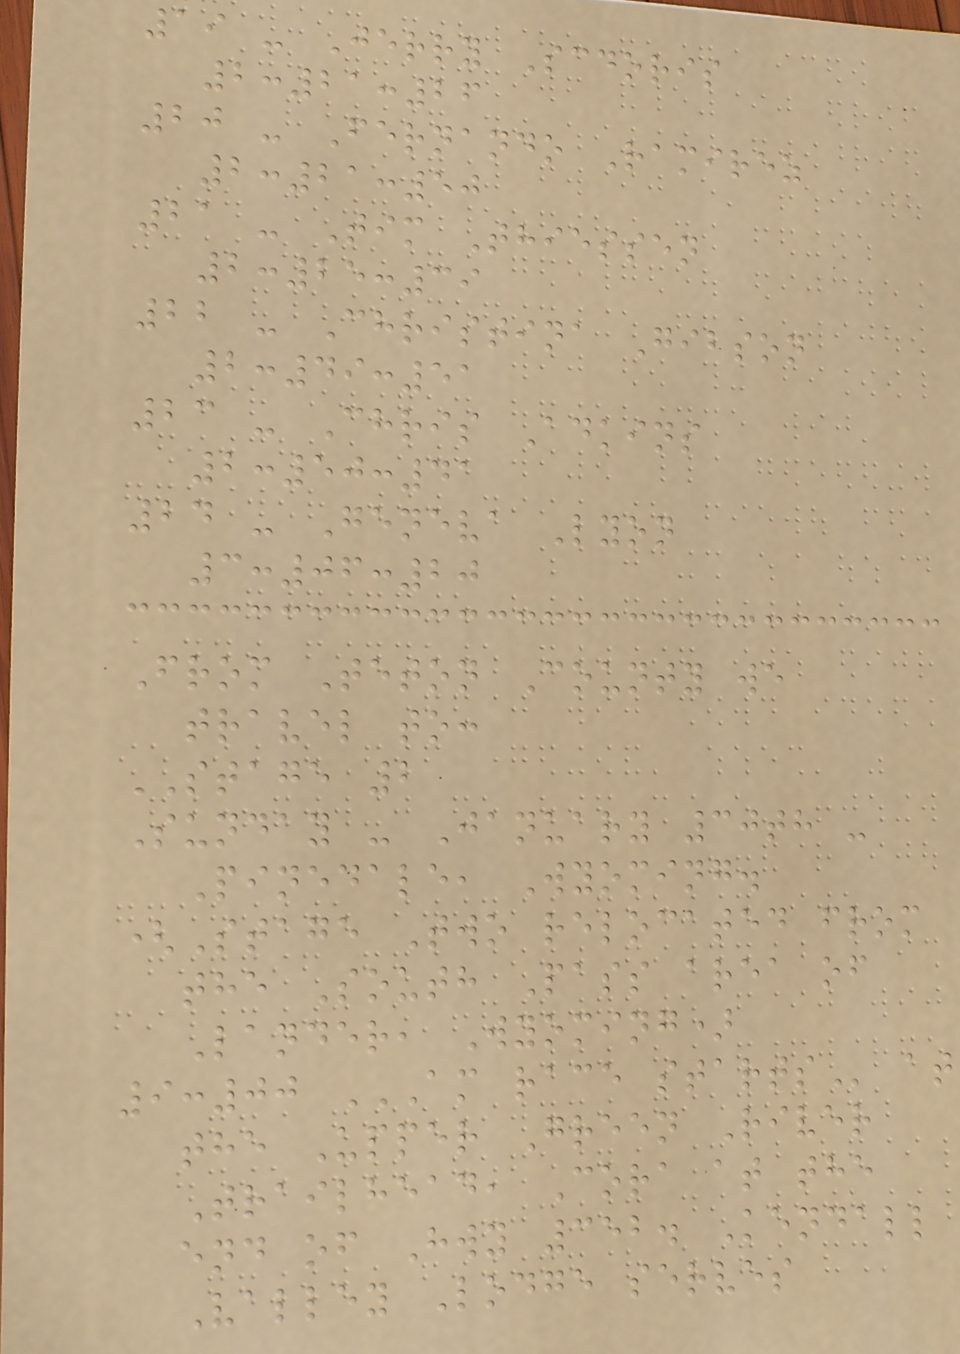19 - Jerry Scdoris
2:21:26
20 - Fernando Ramirez
2:21:50
21 - Tim Thiessen
2:25:39
22 - Christina Gibson
2:49:51
23 - Chris Adkins
2:50:41
24 - Geneva Lyon
3:06:20
From Teton County we
travel to:
STAGE 2
Sunday - January 30th -
Pinedale, Wyoming.
(Stage Two relocated from
the South Pass area of
Lander, Wyoming)
9:00 AM RACE STARTS at
the Upper Green River
Trailhead, Cora at the
end of Hwy 352. Kendall
Valley Lodge serves
